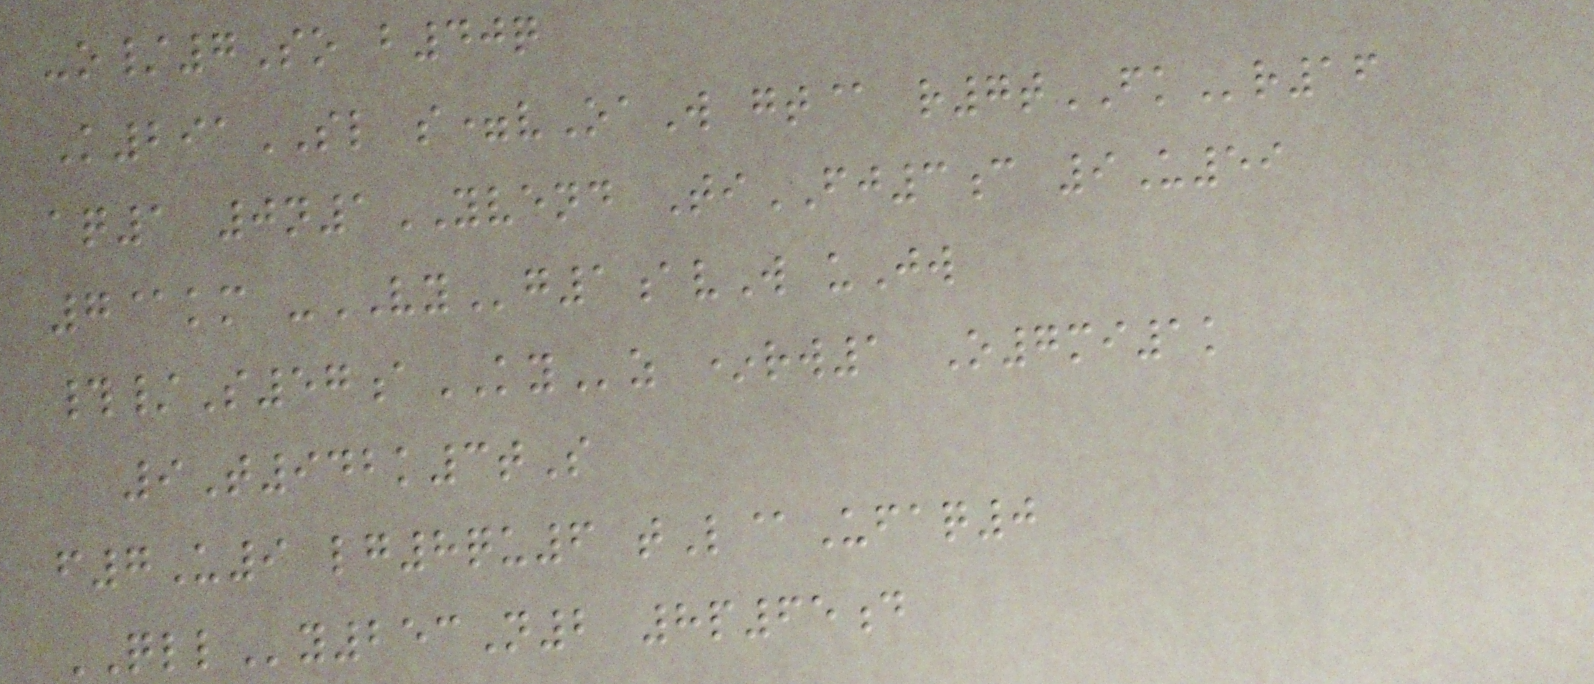-o/7So b40q
K291SL s=vOaW gt@ r7tFKr16
aq1 0n1YVEND TiFJ3c 9U59
7@km -VYg1avW uJw
#/S57aKYz *rw1 O7mi1k
9T942k3tS
f7U9 lg8qu6 tL@Ufaq0
QLLy253N2 8p65d
